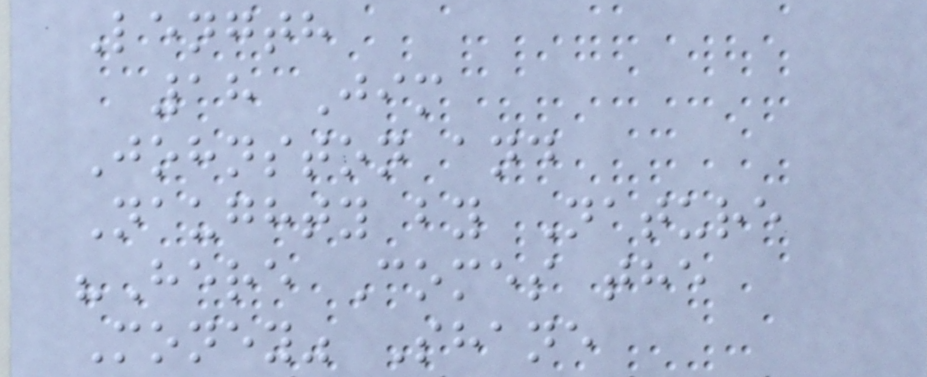Length
18 Jim
Johnston and
Naughty by Nature
"Here Comes the
Money" Shane
